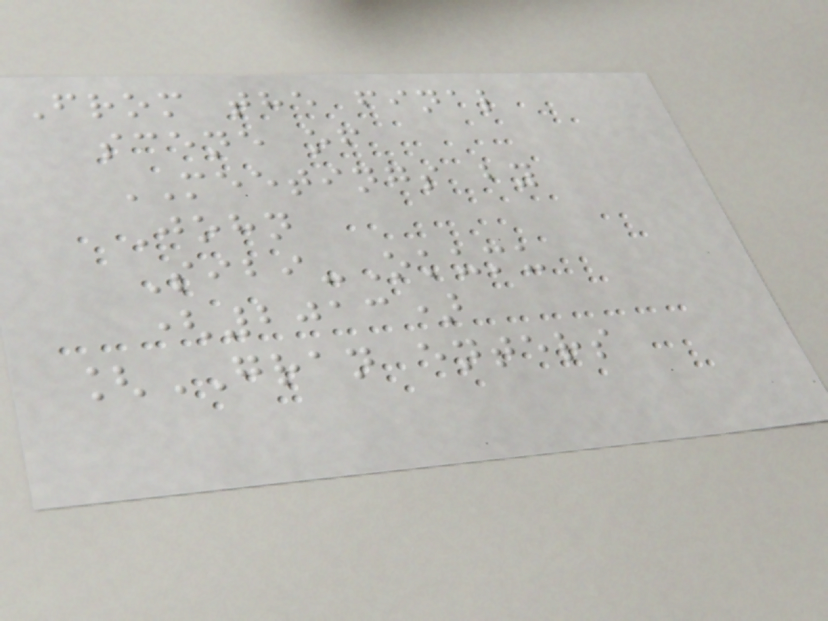From the final
scene of
MEETINGS by
John
Sibi-Okumu
(2013)
[GRAN enters
